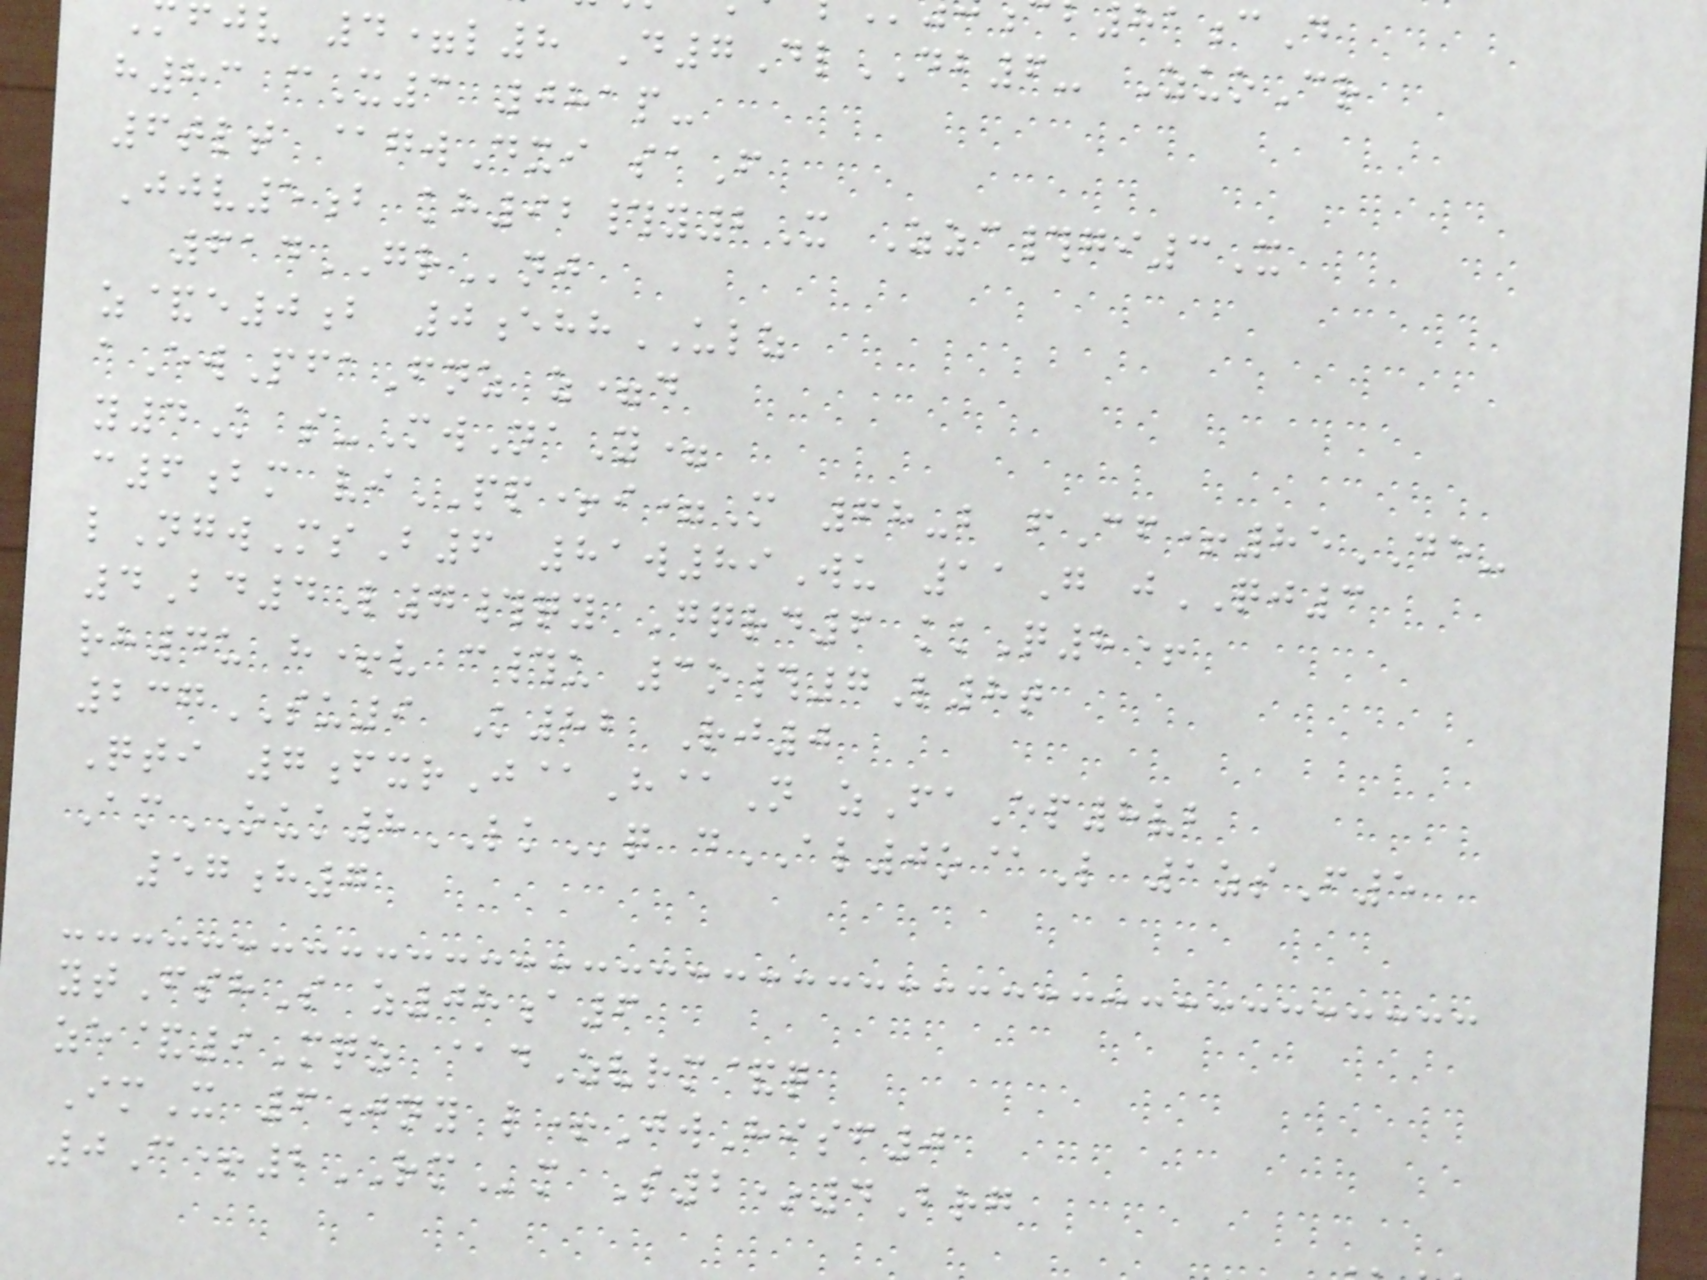fjv 4=l8 D7DlDB6- ZuoCr
h83 cX3 081p-
6tlt @gwDxi saF
Jjv5b kh92#y2X Zzc#gi3X
614GRnj
z&e0b 0ehhULZ
aEwPfaFnz z=d
y4K s-MwNaY=
c6bm viPP+i=M 68-b fCf+85DE-
lNgwMsB6 81w89Wu 11G jQJ3
4Bd4L7#qy Gqrd6 kkQ8+
rh4u h+v c#u 3o#7L8t
237SU9 K82 Rj0
Qti 7fxrJ@H@N zFaEp8vb
AmOUK8LKq dAL0o@L 1zsF5
57h7
ytFshS z08a6
ze&9Mqz @dZvrm&q
ImX 6jny l+JwHisf0
0C+2RMm S2*4Brg
